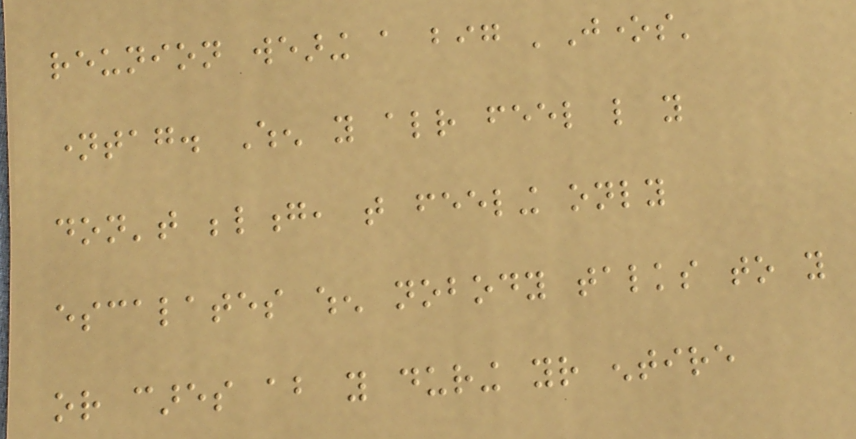reunion wearing a big 'Jones'
nametag. When you already feel like you
don't belong, that feeling only
escalates when nobody talks to you
or cares about you during your entire
